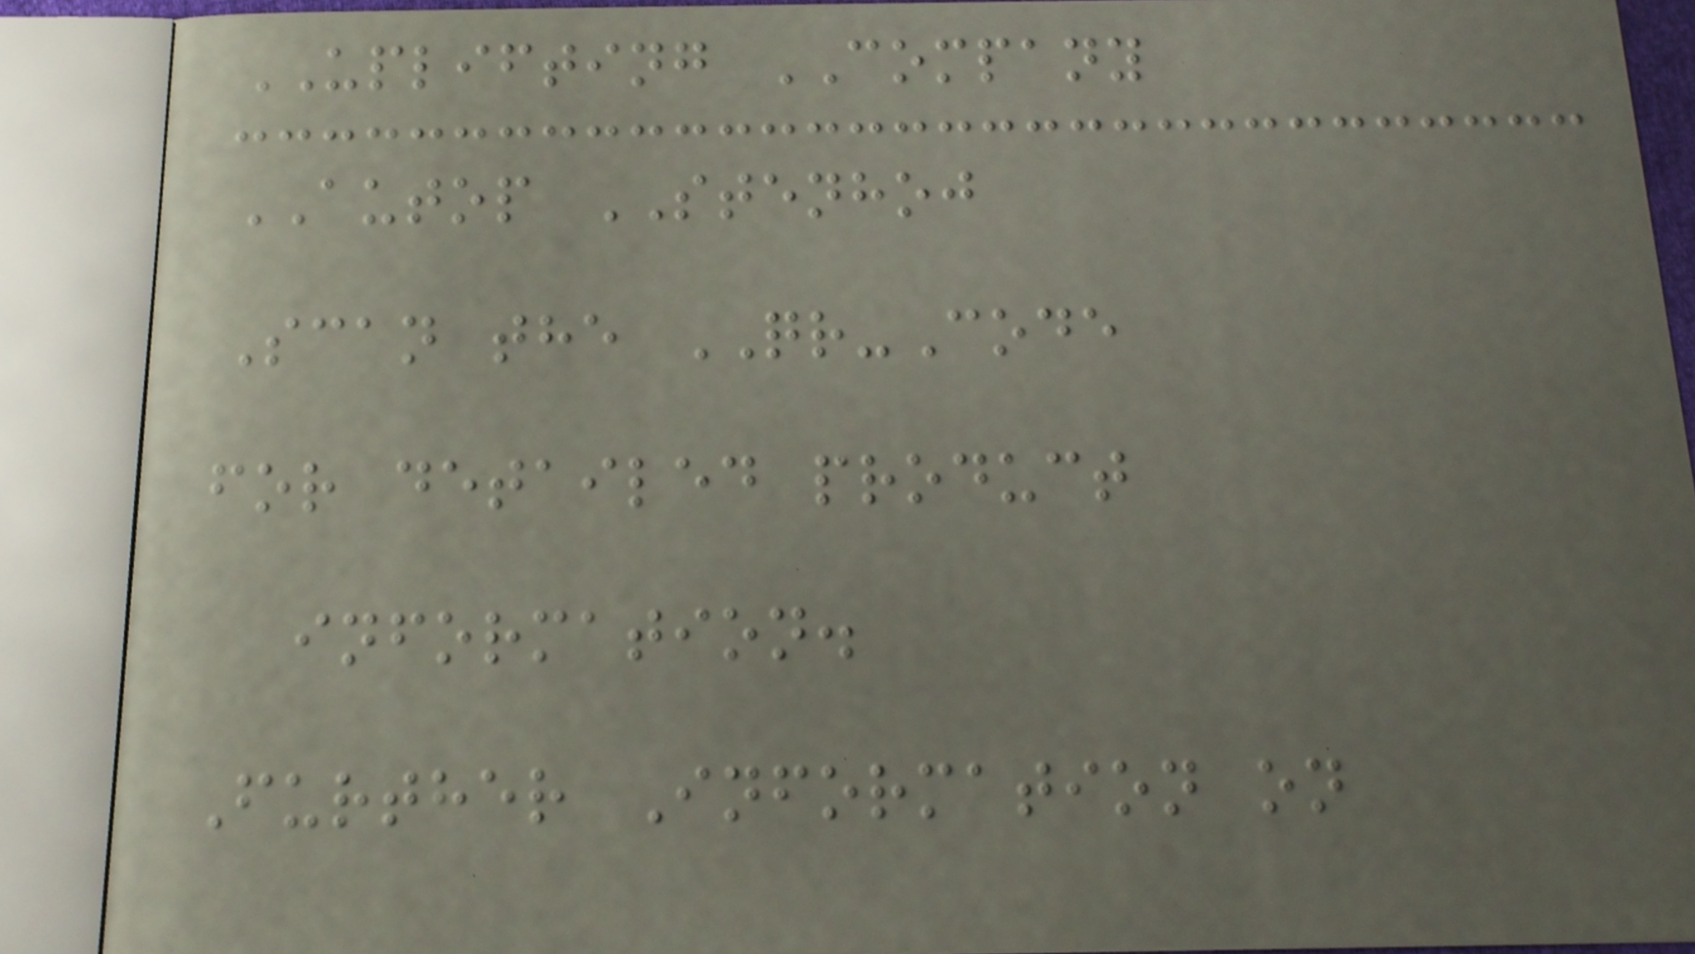UPLIFTING COMPANY
AUTOP STENHOJ
Scan the QR-Code
for detailed product
information.
Further Information on
